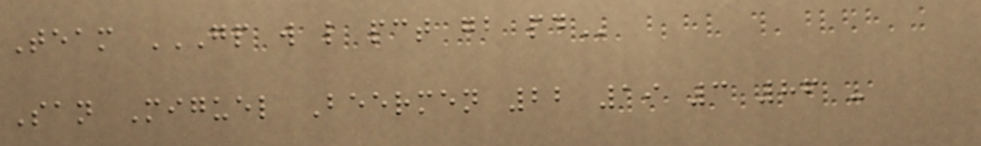Team GP W L PCT GB PD
San Miguel Beermen 22 19 3 86 -
